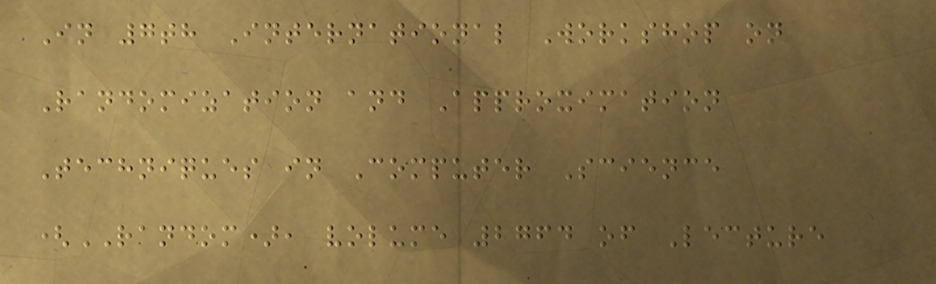In 7th International Workshop on
Randomization and Approximation
Techniques in Computer Science
(RANDOM), volume 2764 of Lecture
